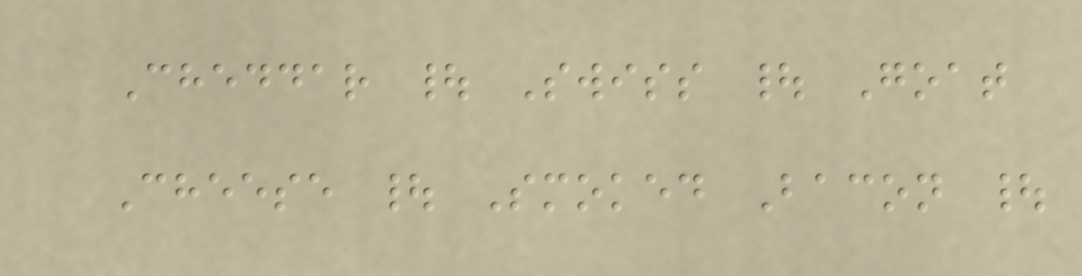Cheddar | Swiss | Goat
Cheese | Smoked Bacon |
